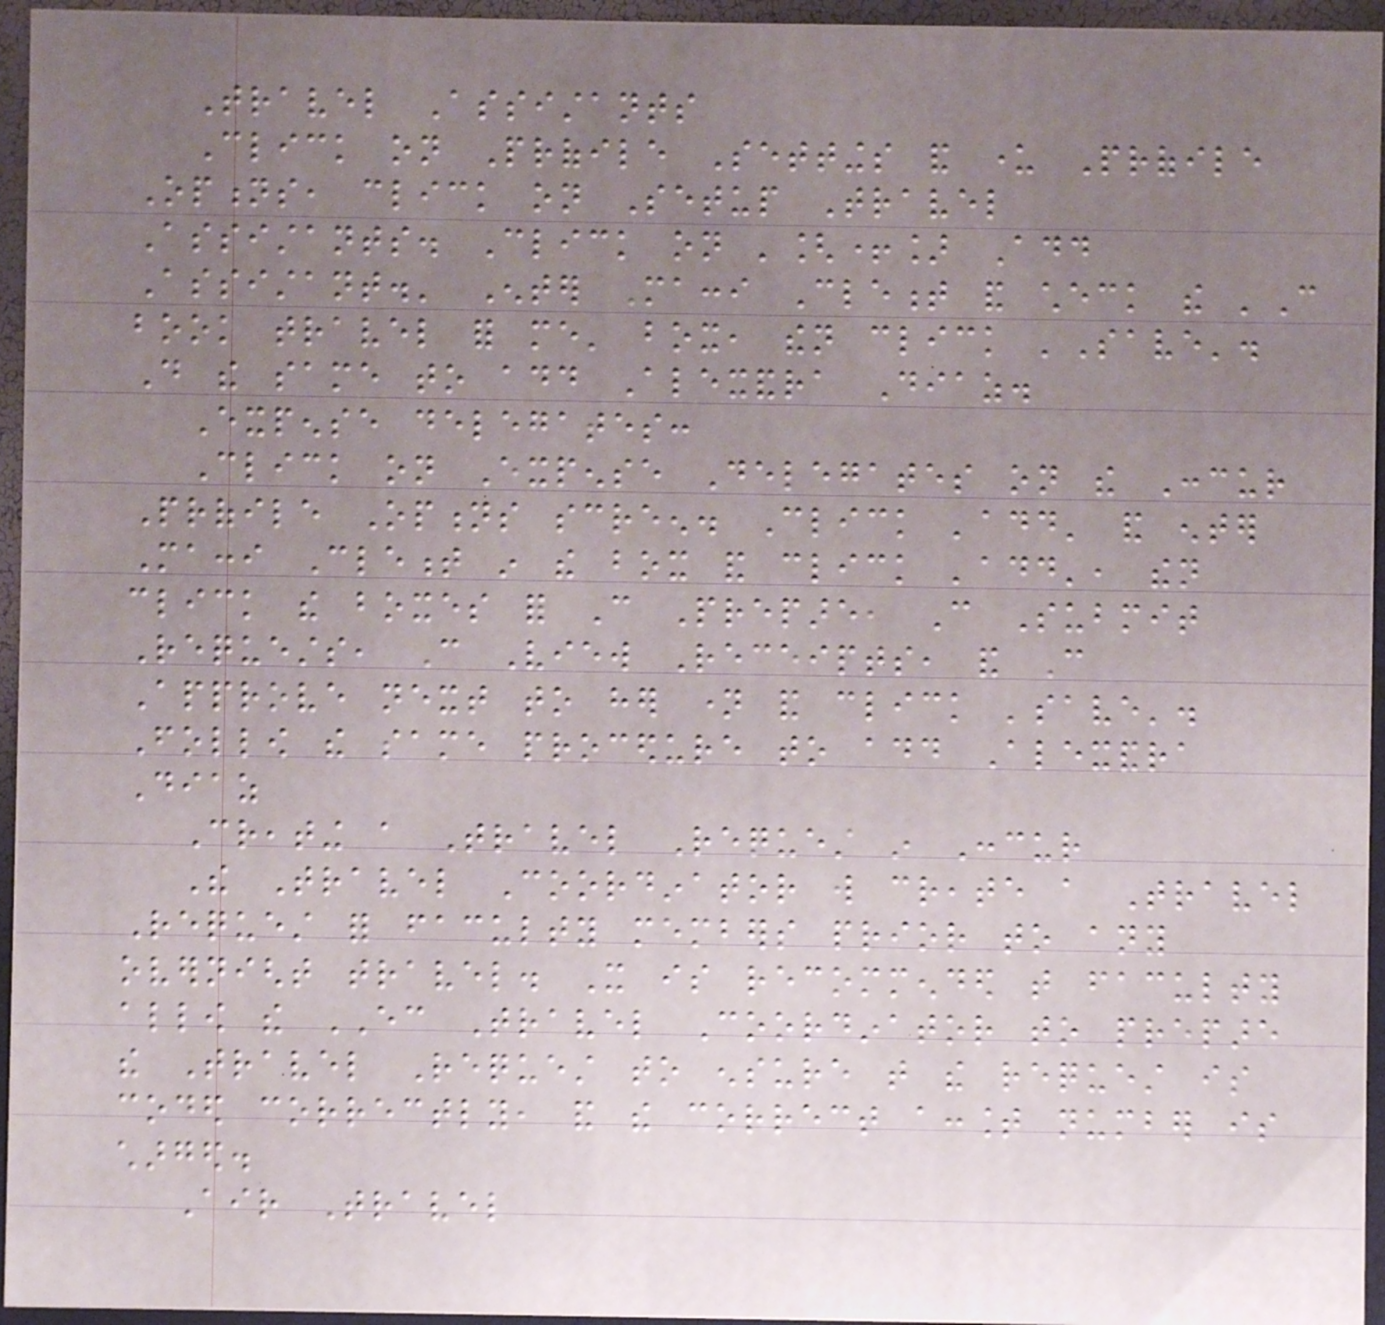Travel Assistants
Click on Profile Settings and under Profile
Options, click on Setup Travel
Assistants. Click on '[+] Add
Assistant.' Enter Macci Clement and check the 'Can
book travel for me' box, then click 'Save'.
Do the same to add Alexandra Diaz.
Expense delegates:
Click on Expense Delegates on the Concur
Profile Options screen. Click 'add' and enter
Macci Clement in the box and click 'add', then
click the boxes for Can Prepare, Can Submit
Requests, Can View Receipts, and Can
Approve next to her name and click 'save'.
Follow the same procedure to add Alexandra
Diaz
Creating a Travel Request in Concur
The Travel Coordinator will create a Travel
Request for faculty members prior to any
overnight travel. It is recommended that faculty
allow the EC Travel Coordinator to prepare
the Travel Request to ensure that the request is
coded correctly, and the correct account number is
charged.
Air Travel
